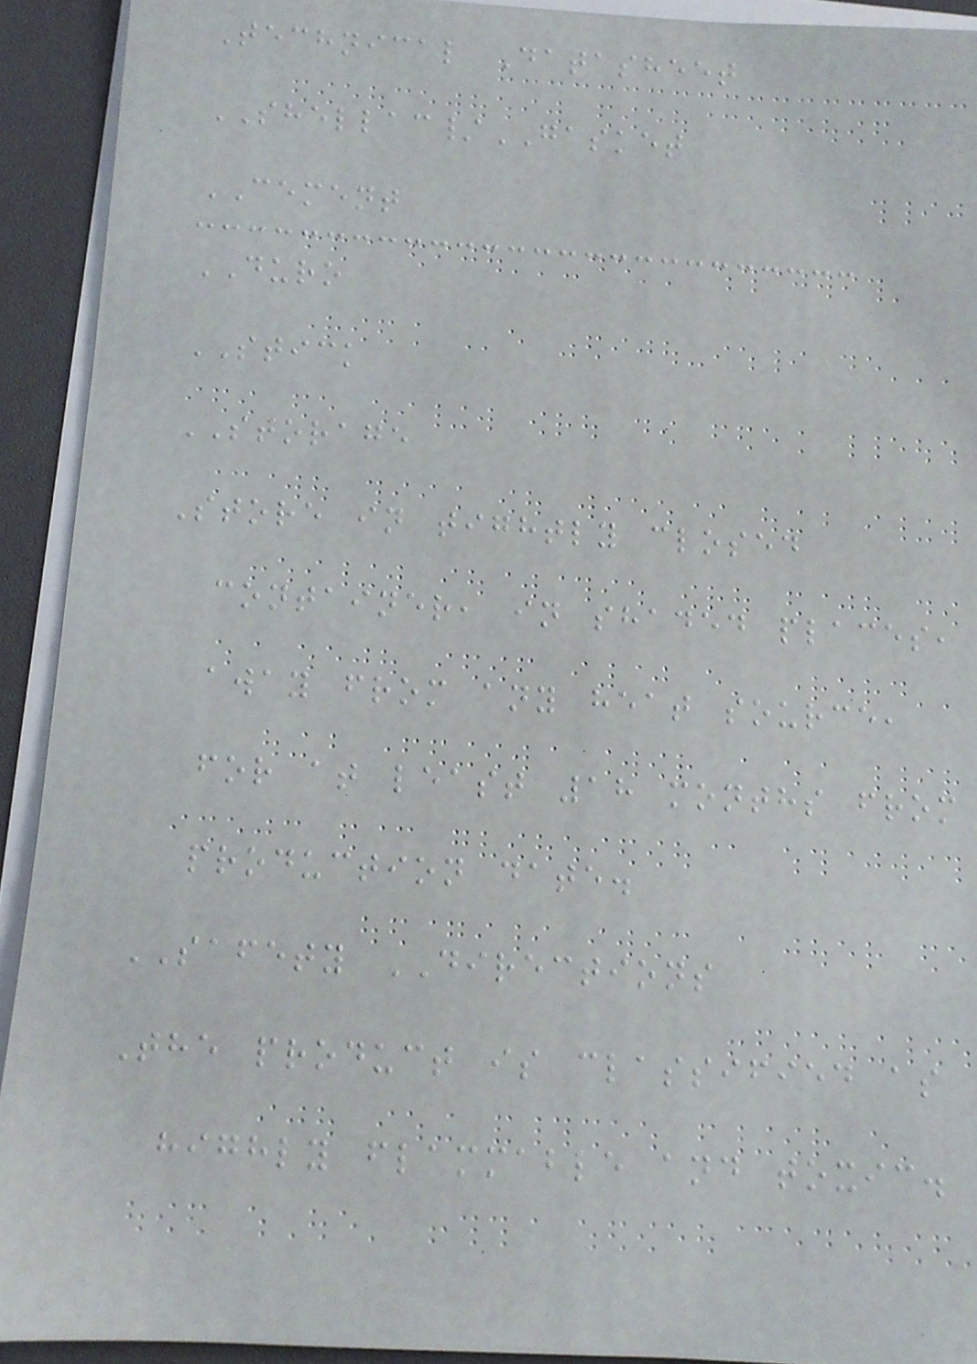Technical Datasheet
SHELLAC/GASKET
CEMENT
DURO
STICK
STORAGE
Store in tightly closed
container, in shaded places,
away from any heat source,
for at least 18 months from
production date.
SAFETY DIRECTIONS
The product is classified as
highly flammable and toxic.
